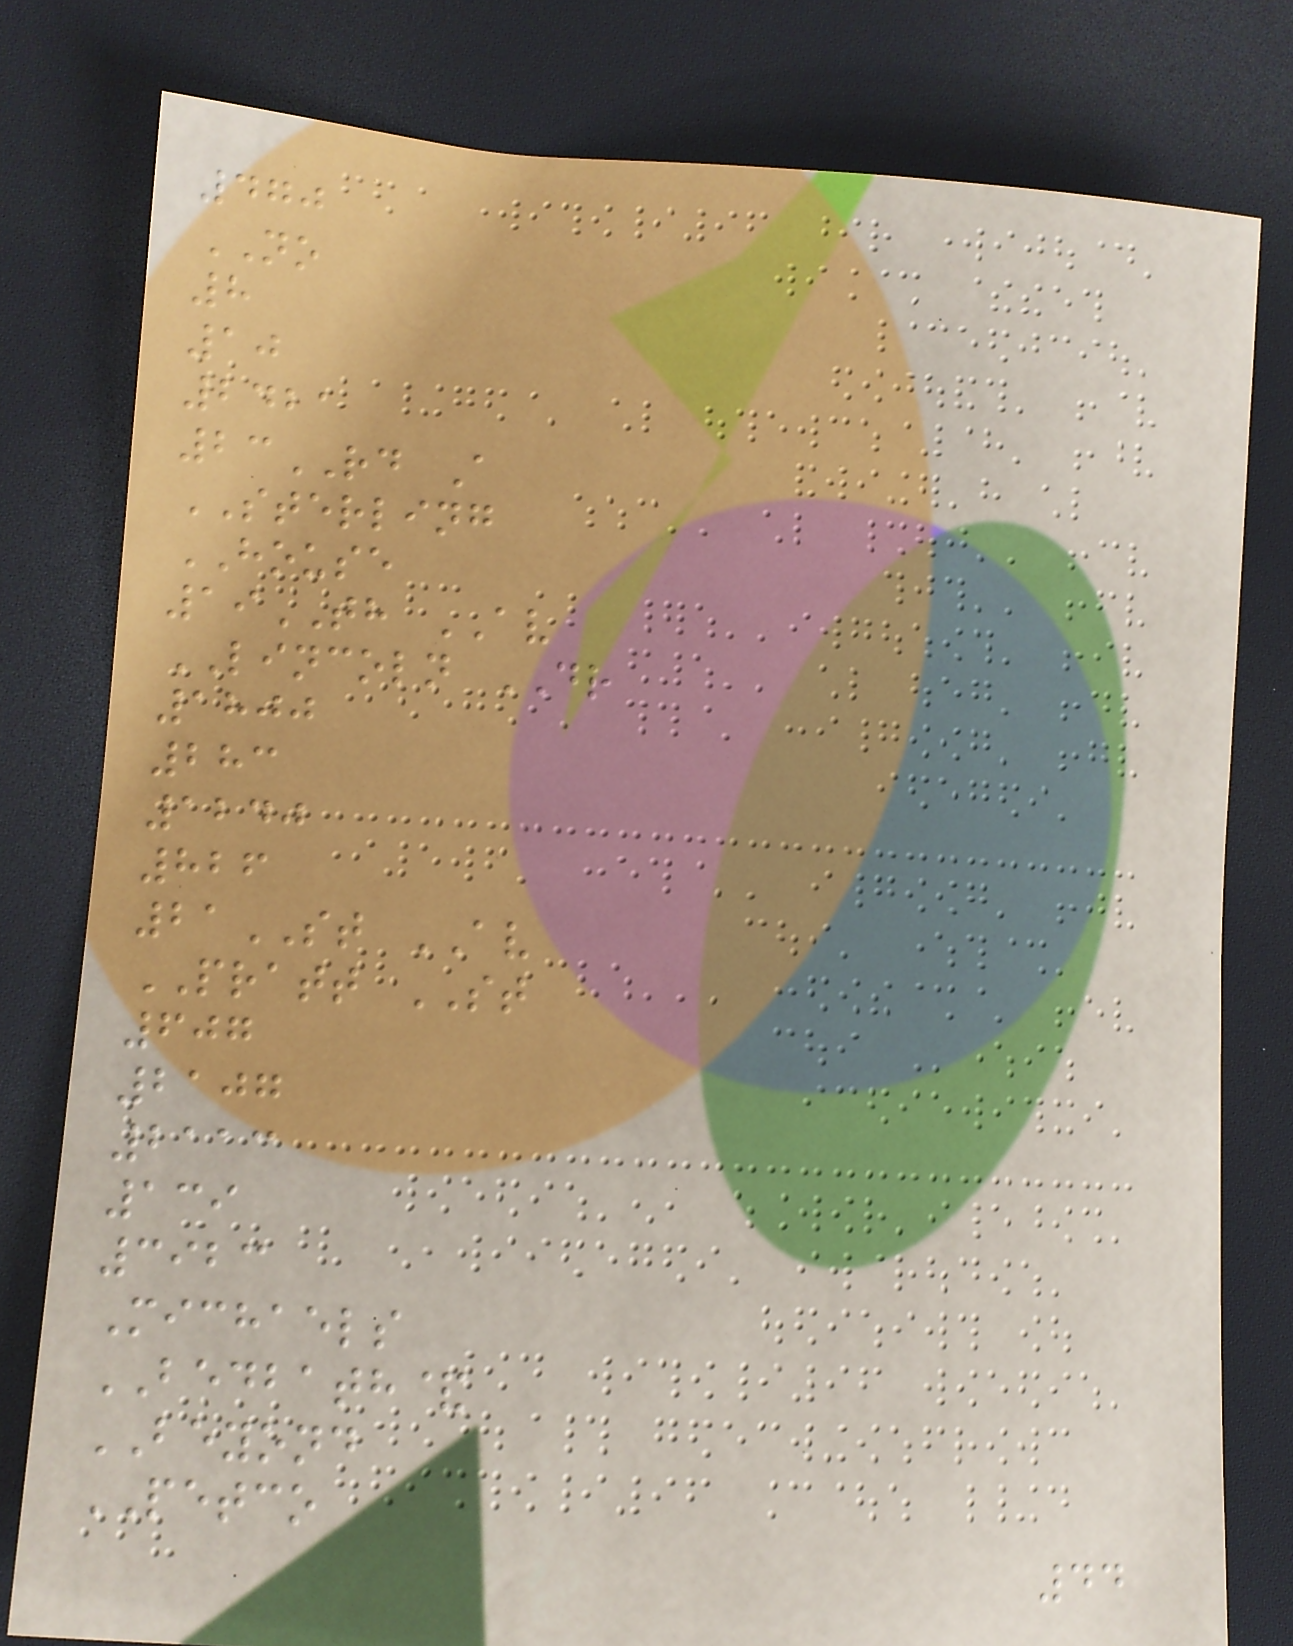470
NO
8
10
2421
23RD A
STERLING
HOUSE
19TH AV
LINCOLN DR
1800
283
1240
826
21ST AV
PRATT ST
607
2107
2113
139
3923
Michaels
BEDBATH&
BEYOND
PETCO
44
